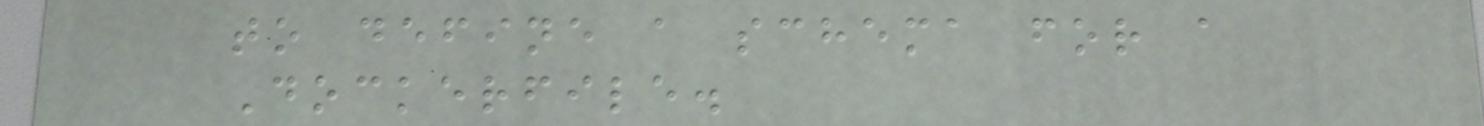to define a schema for a
Dockerfile.
